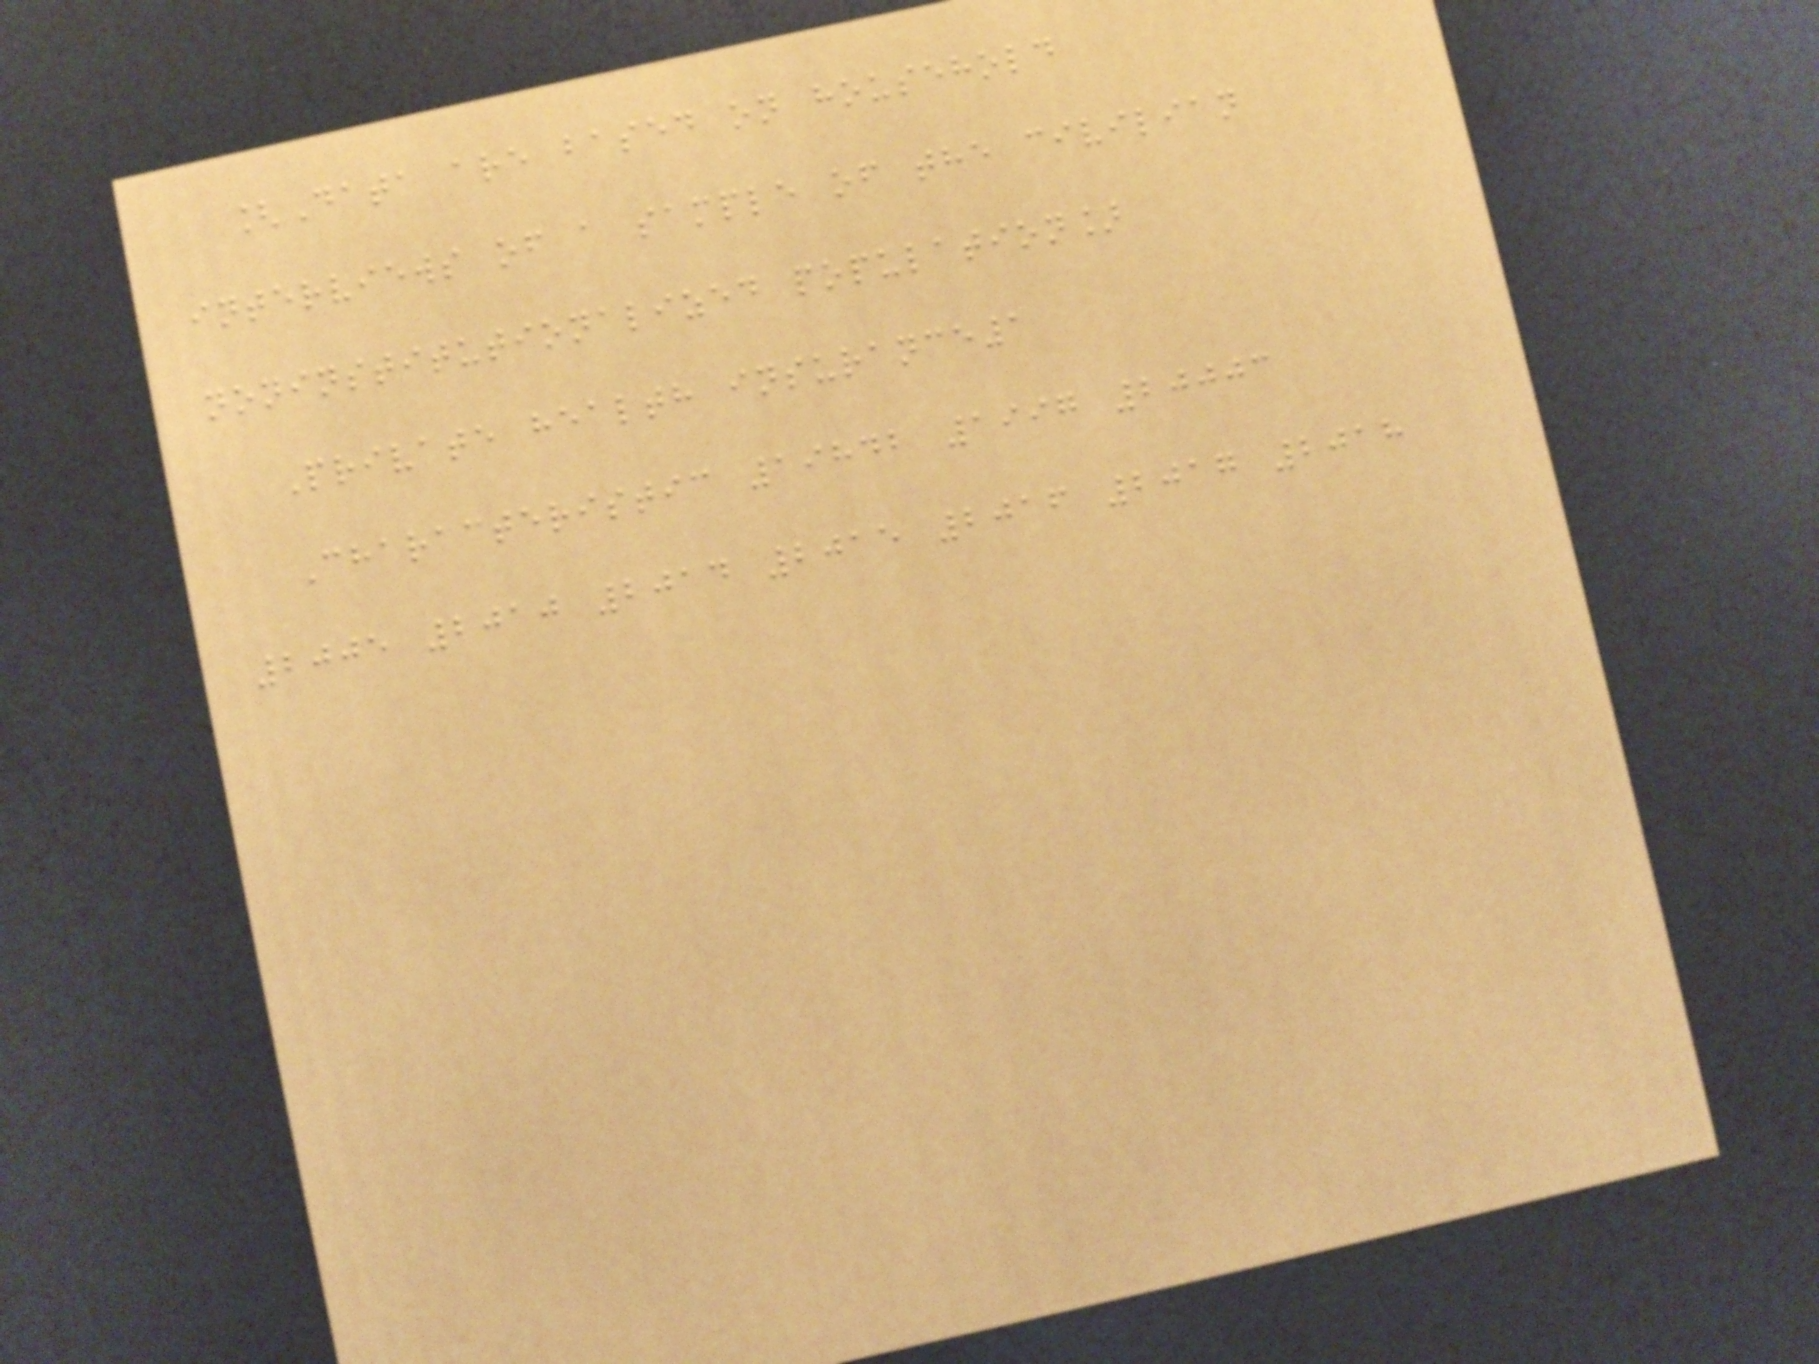[Data are based on household
interviews of a sample of the civilian
noninstitutionalized population]
Private health insurance1
Characteristic 19842 1997 20003
2005 2010 2014 2015 2016 2017 2018
